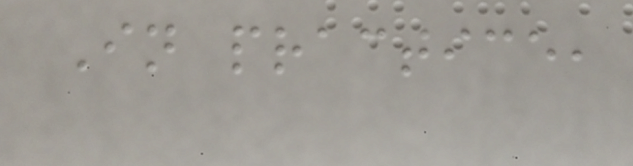In practice,
